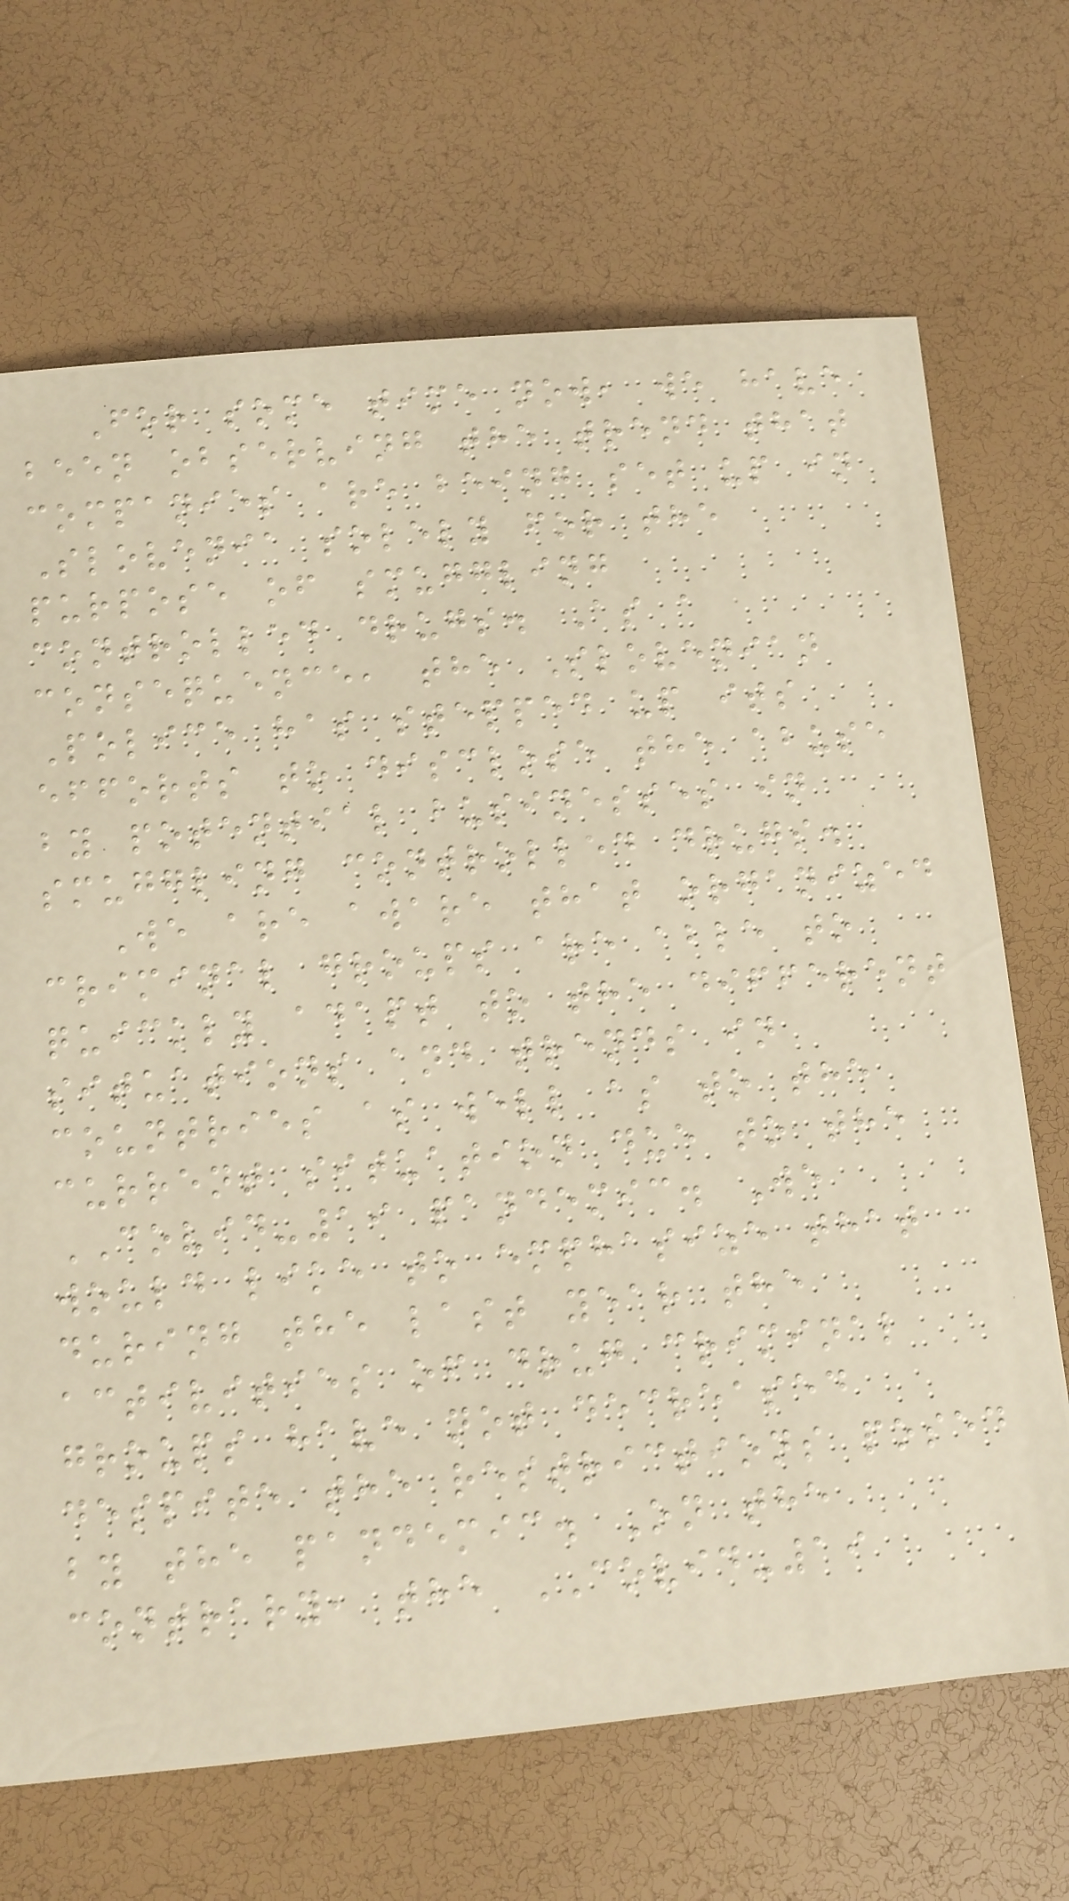For some time now, we have
been observing the trend that
companies are being set up in
Slovenia solely for the
purpose of smuggling
controlled drugs. As a
consequence, the Slovenian
Police has stepped up its
efforts to disclose the abuse
by potential businesses in
smuggling controlled drugs.
We are aware that organized
criminal groups are able to
quickly adapt to the different
situations and trends in
countries as well as to the
current situation due to the
COVID-19 pandemic. We
would like to emphasize that
during the last year the
activities of drug criminal
groups have not decreased
despite the restrictions posed
by the pandemic. On the
contrary, the COVID-19
